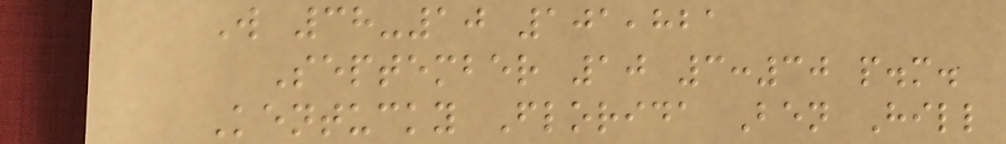W 38-10 101,821
September 10 3:30 p.m.
Kentucky Florida Ben Hill
